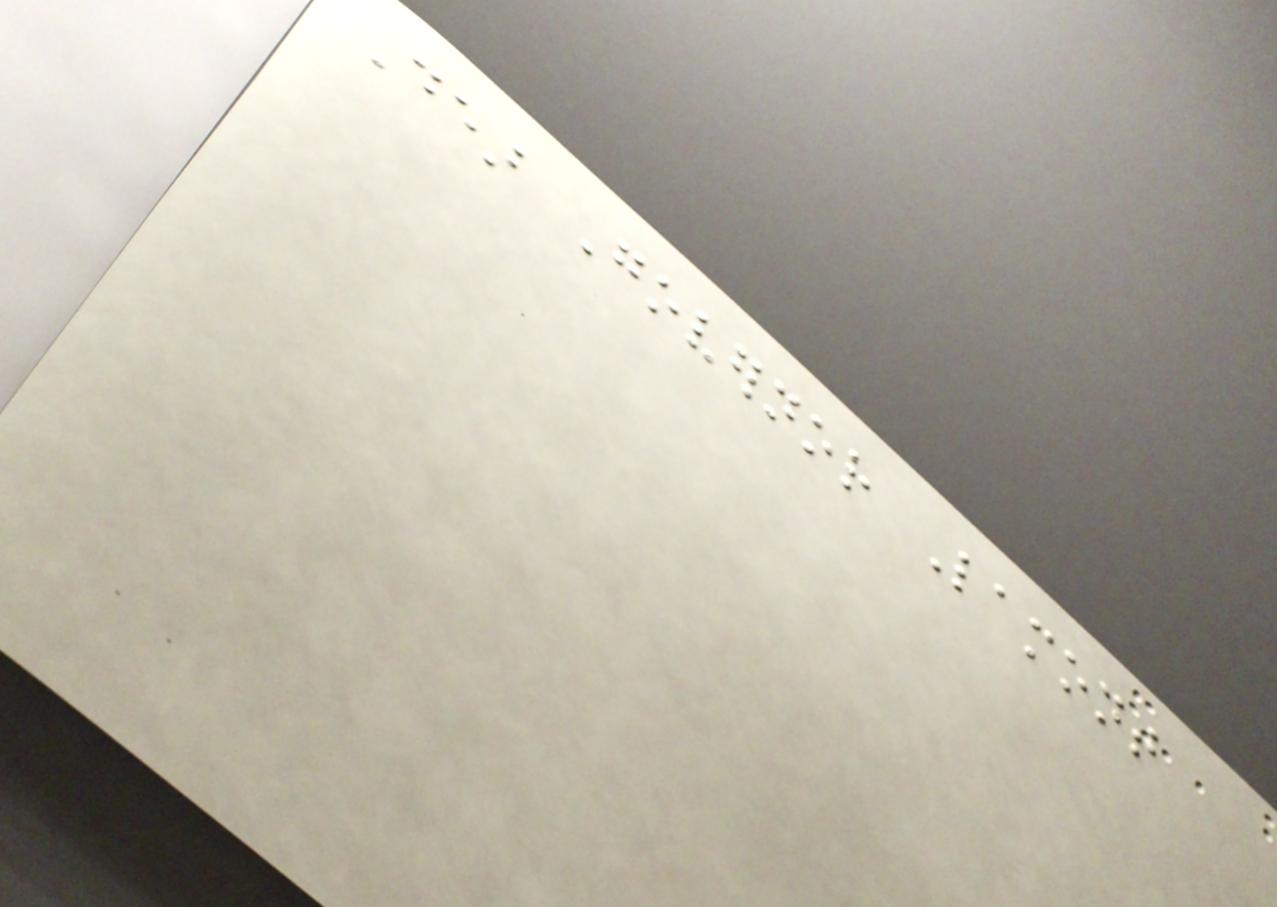Dear Governor Lamont
